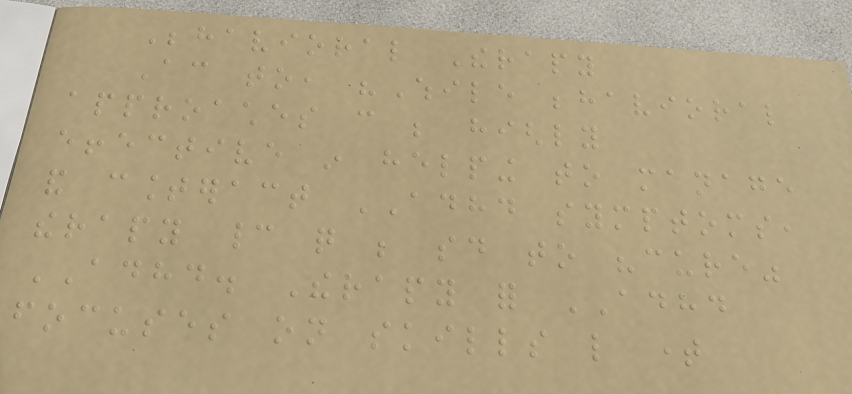Behavioral Therapy
According to, "While behavioral
approaches can be highly
effective in helping to manage
and counteract ADHD symptoms,
therapy cannot quite be said to "cure"
ADHD. Therapy for ADHD
focuses on skills like time
